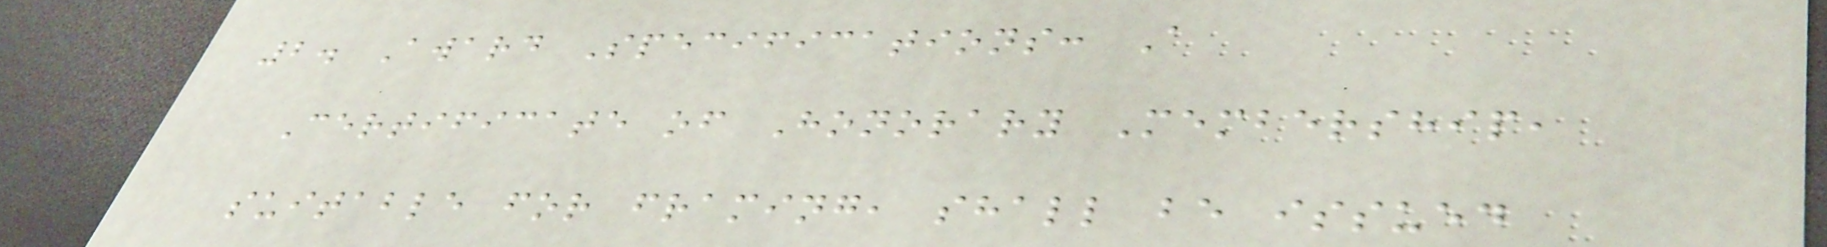2. Award Specifications: A
Certificate of Honorary Membership,
suitable for framing, shall be issued
